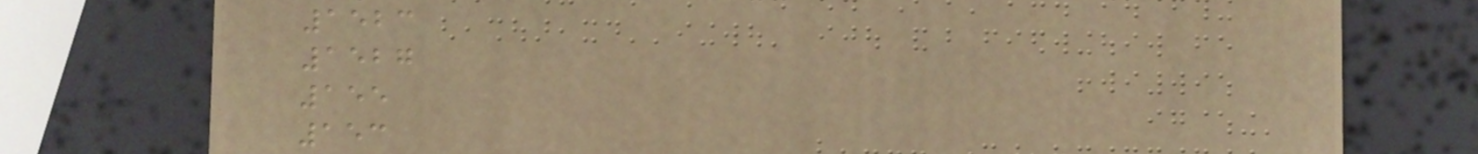1523
1527
155
153
